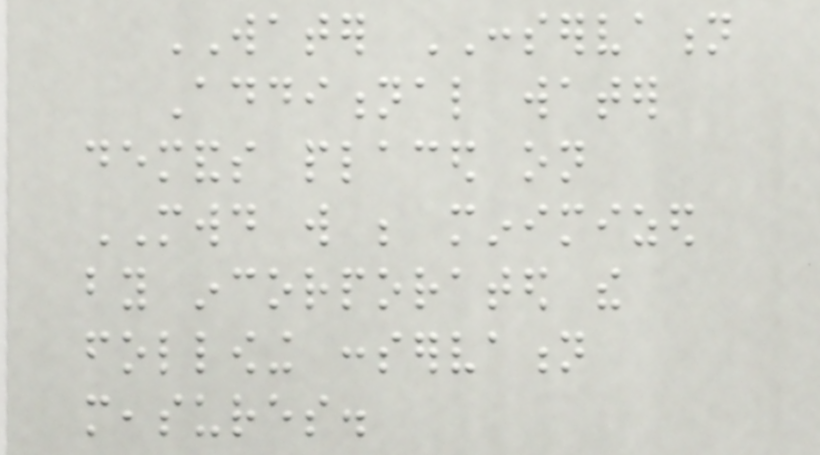WATER CONSERVATION
Additional water
demands placed on
MWD will be minimized
by incorporated the
following conservation
measures.
